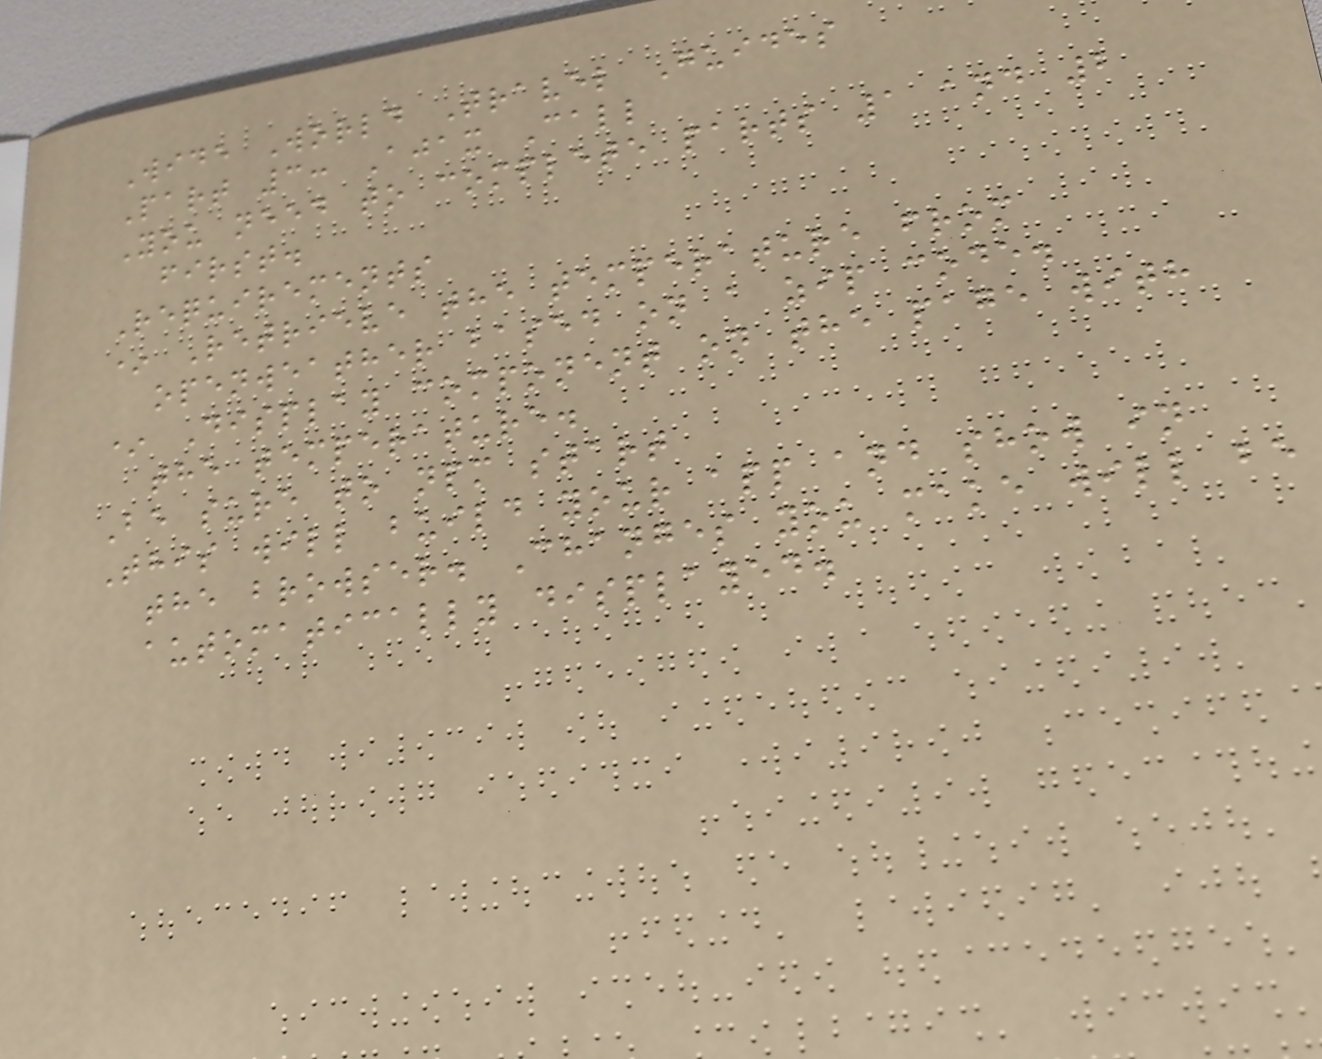Wide World Travel Guides
Part 3: Ajax Call
You need to complete parts 1 and 2
first.
Requirements
* Retrieve the temperature from
openweather based on a zip code.
* Display component on the page with
the temperature.
Be sure to npm start
This will build your app and show in
the browser. Changes you make will be
automatically displayed.
